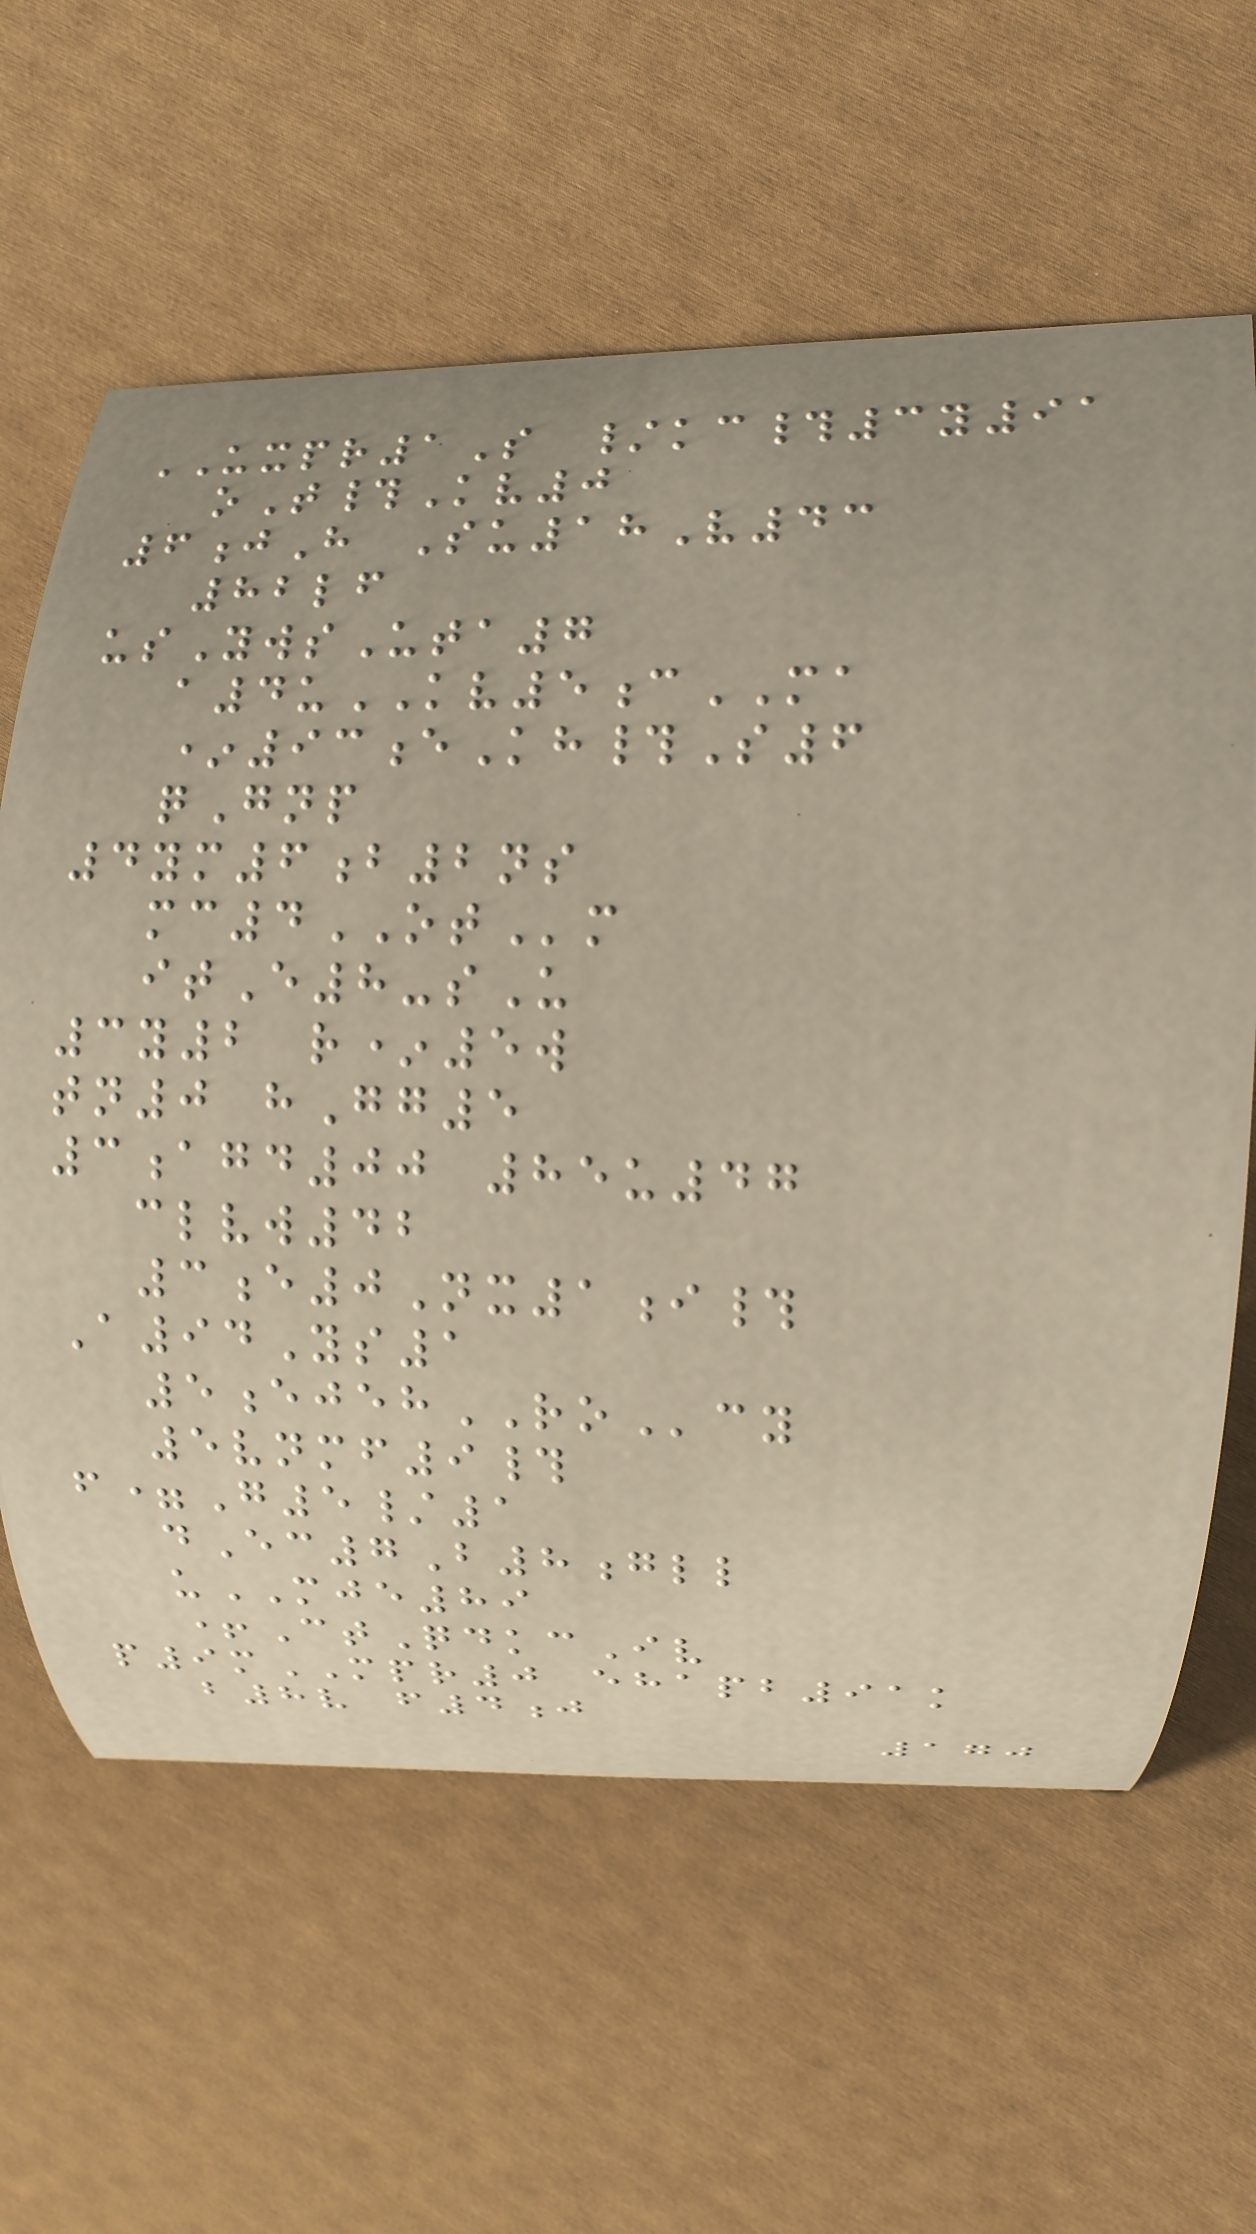UXPR1S /kc#3y91
oT#Kv0
6jH Su18V43
82lf
usYwsUta7
a4uKV5cMA
*93eKh#S6
qGnp
4ym6b2ns
mc4OTm
itE8-sU
3y2 r*5w
tn0 hGg5
3agd00 85u47
clvw42
3e0Nx1i#
A94Ys1
5ejehROcy
5vnmf9#
f=G5/1
dEc7B8gll
uMJE89
+CtQdkcIv
p9mMPR0 ehapb91k
b8v f4j
170
